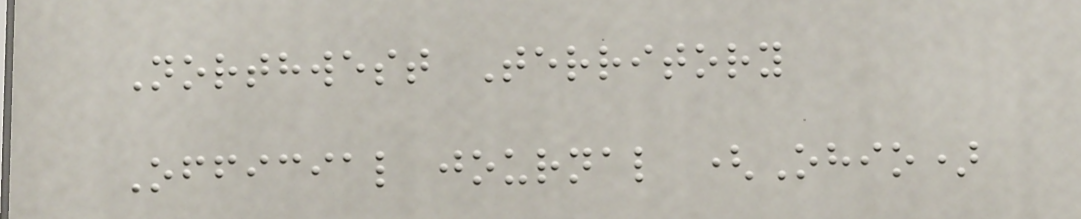Northwest Territory
Official journal (Ohio)
